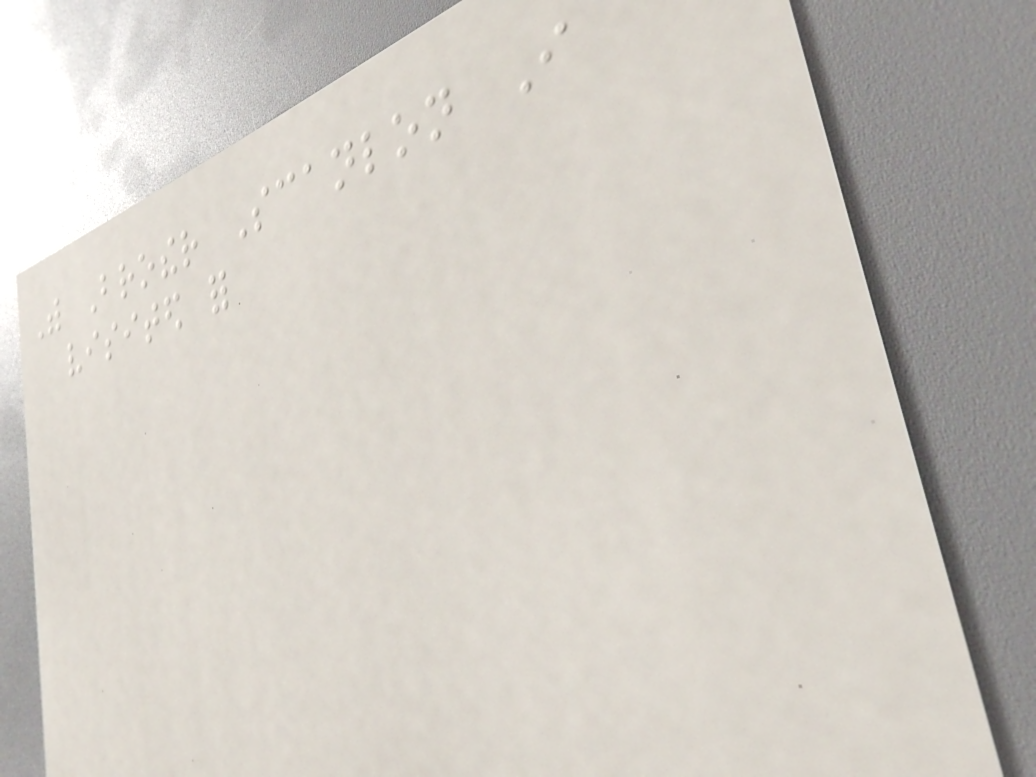With Brother Scanlon I
visited for
